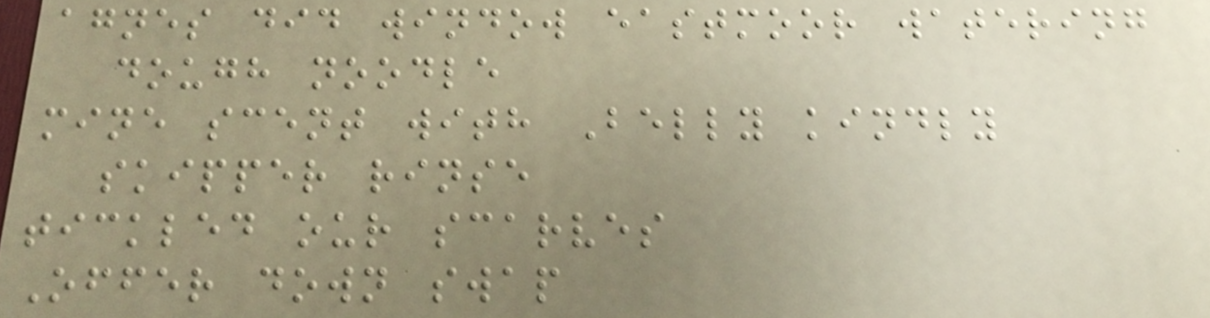agnes did window eastmoor watering
dough noodle
mine scent with Belly kindly
skipper rinse
tickled our scarves
Offer down swap
